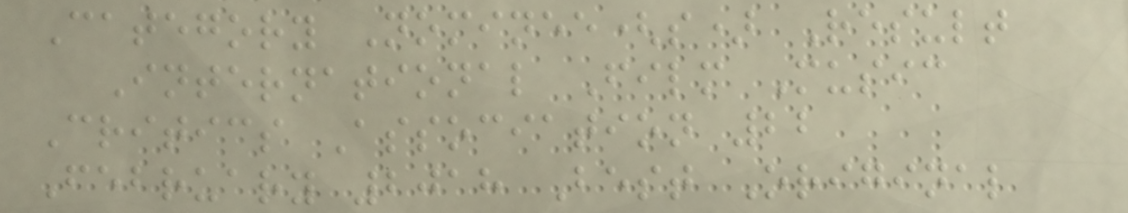Category Nominee(s) Result
International Film Music
Critics Association 22
February 2018 Best Original
